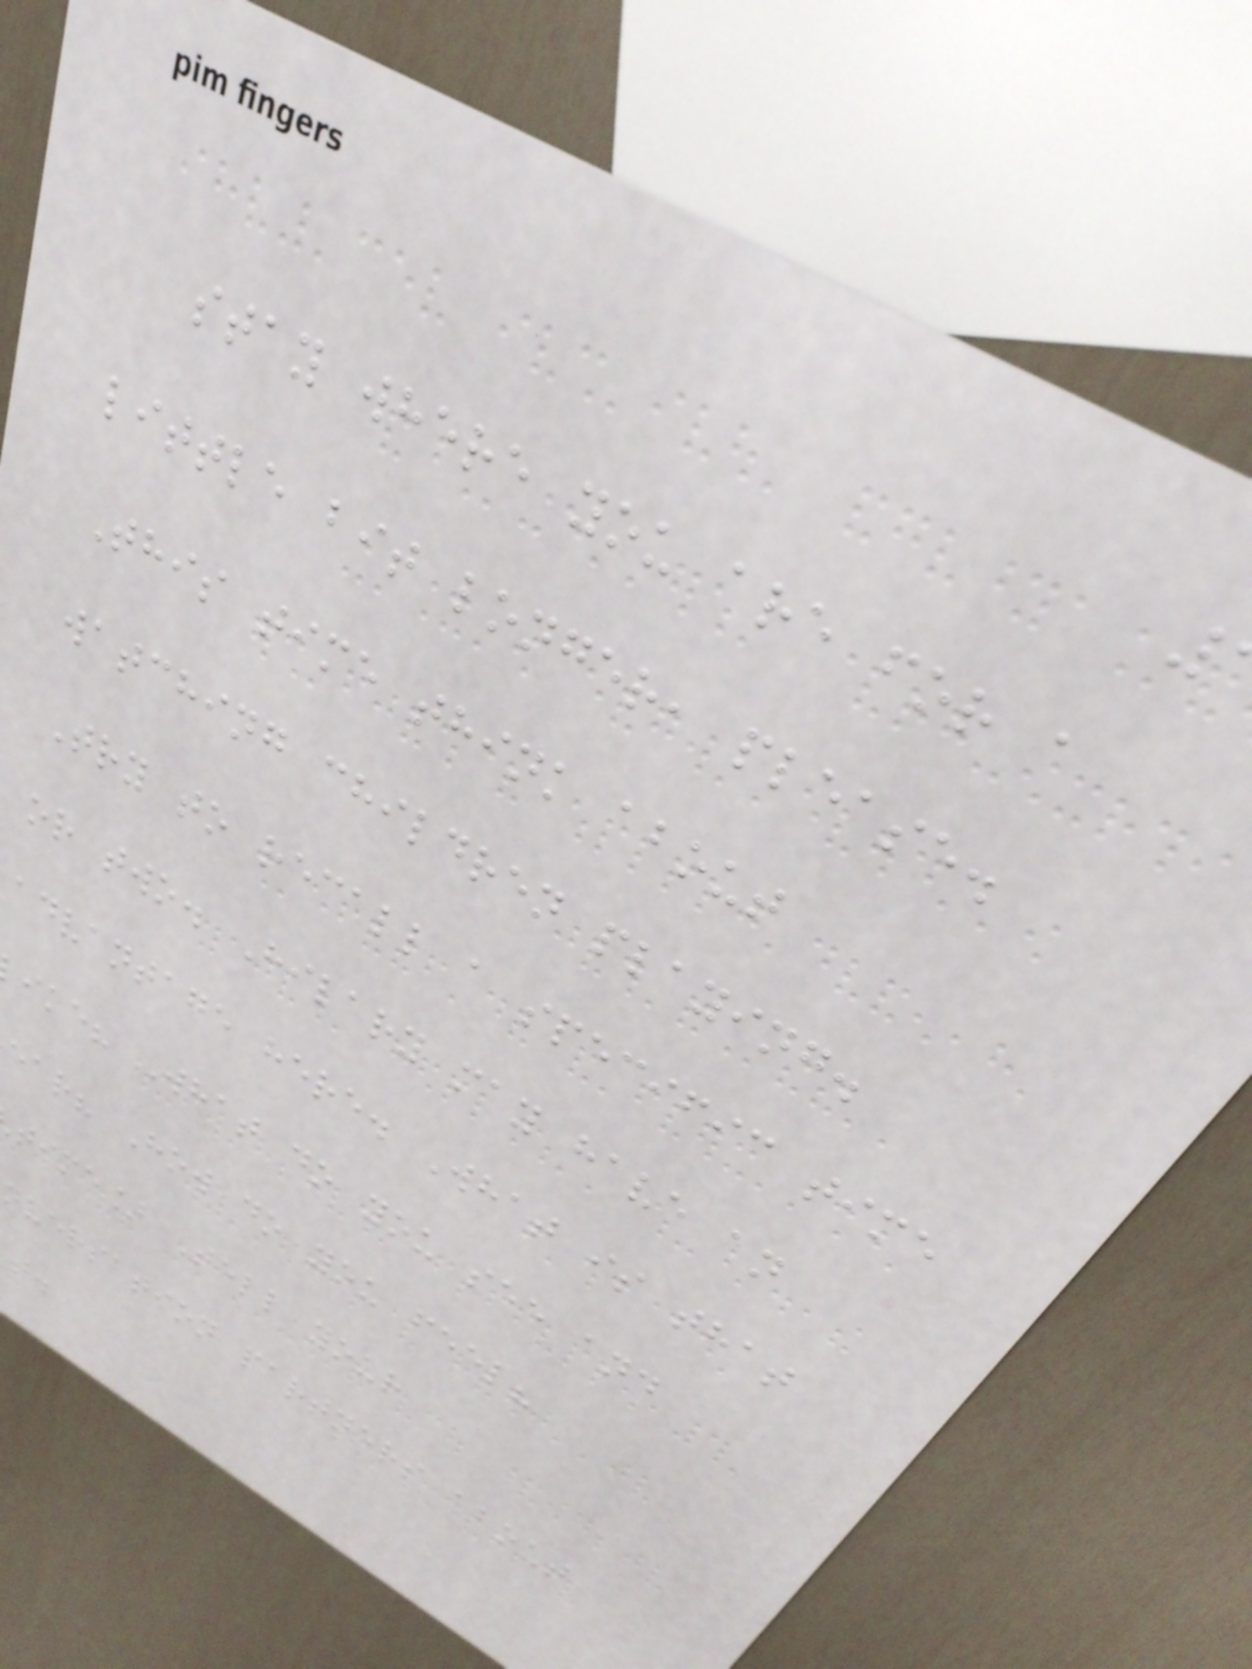stay where you are for a
little bit longer, please.
This time think about
watching children playing.
Try to recall a specific time
or two. Hilary may have an
advantage here. What is that
ike? What do you see and
ear? How do you feel?
time] Tell your
nversation partners about
